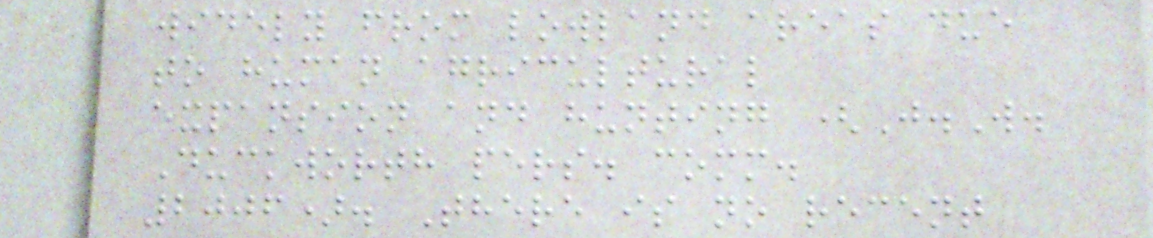widely from lowland areas due
to human agricultural
expansion and hunting (J.W.
Duckworth pers. comm.
2006). There is no recent
